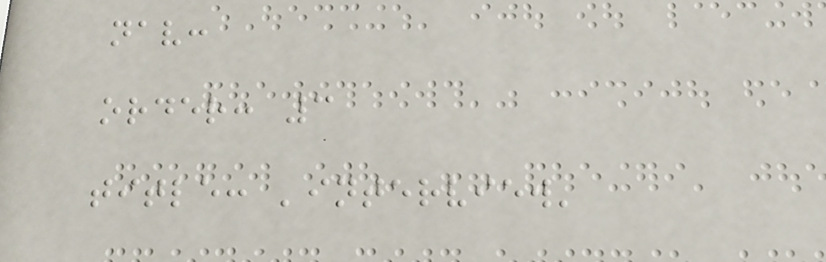nav:
order: 3
title: 'interview'
